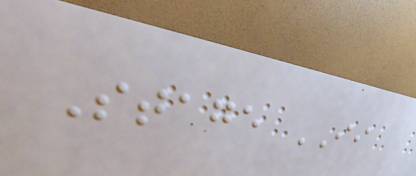Stage II
